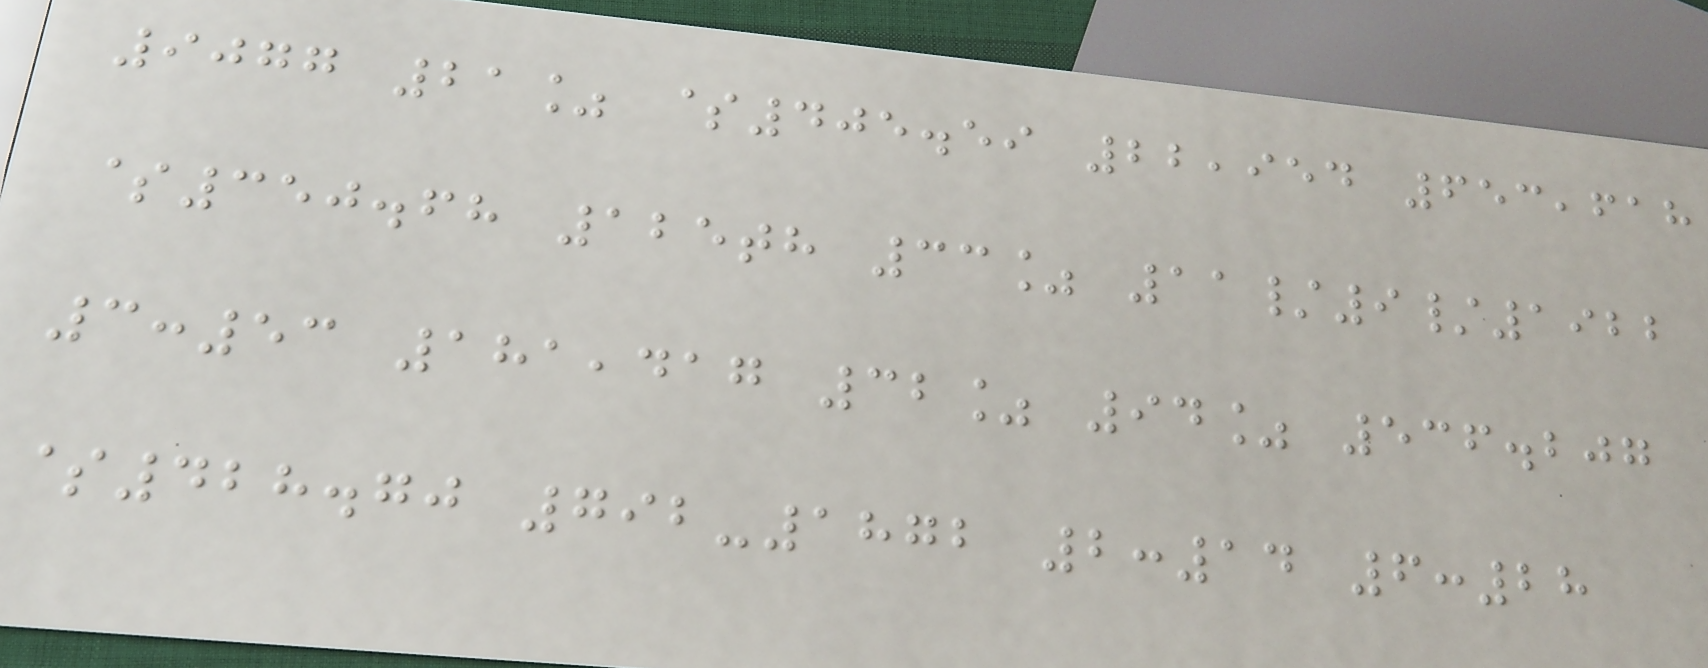9077 21% $405.59 22,954 653,618
$350.68 125th 33% 11/9/1922
3:53 181,417 32% 94% 536.207
$428.70 792-1872 2:14 6:28
